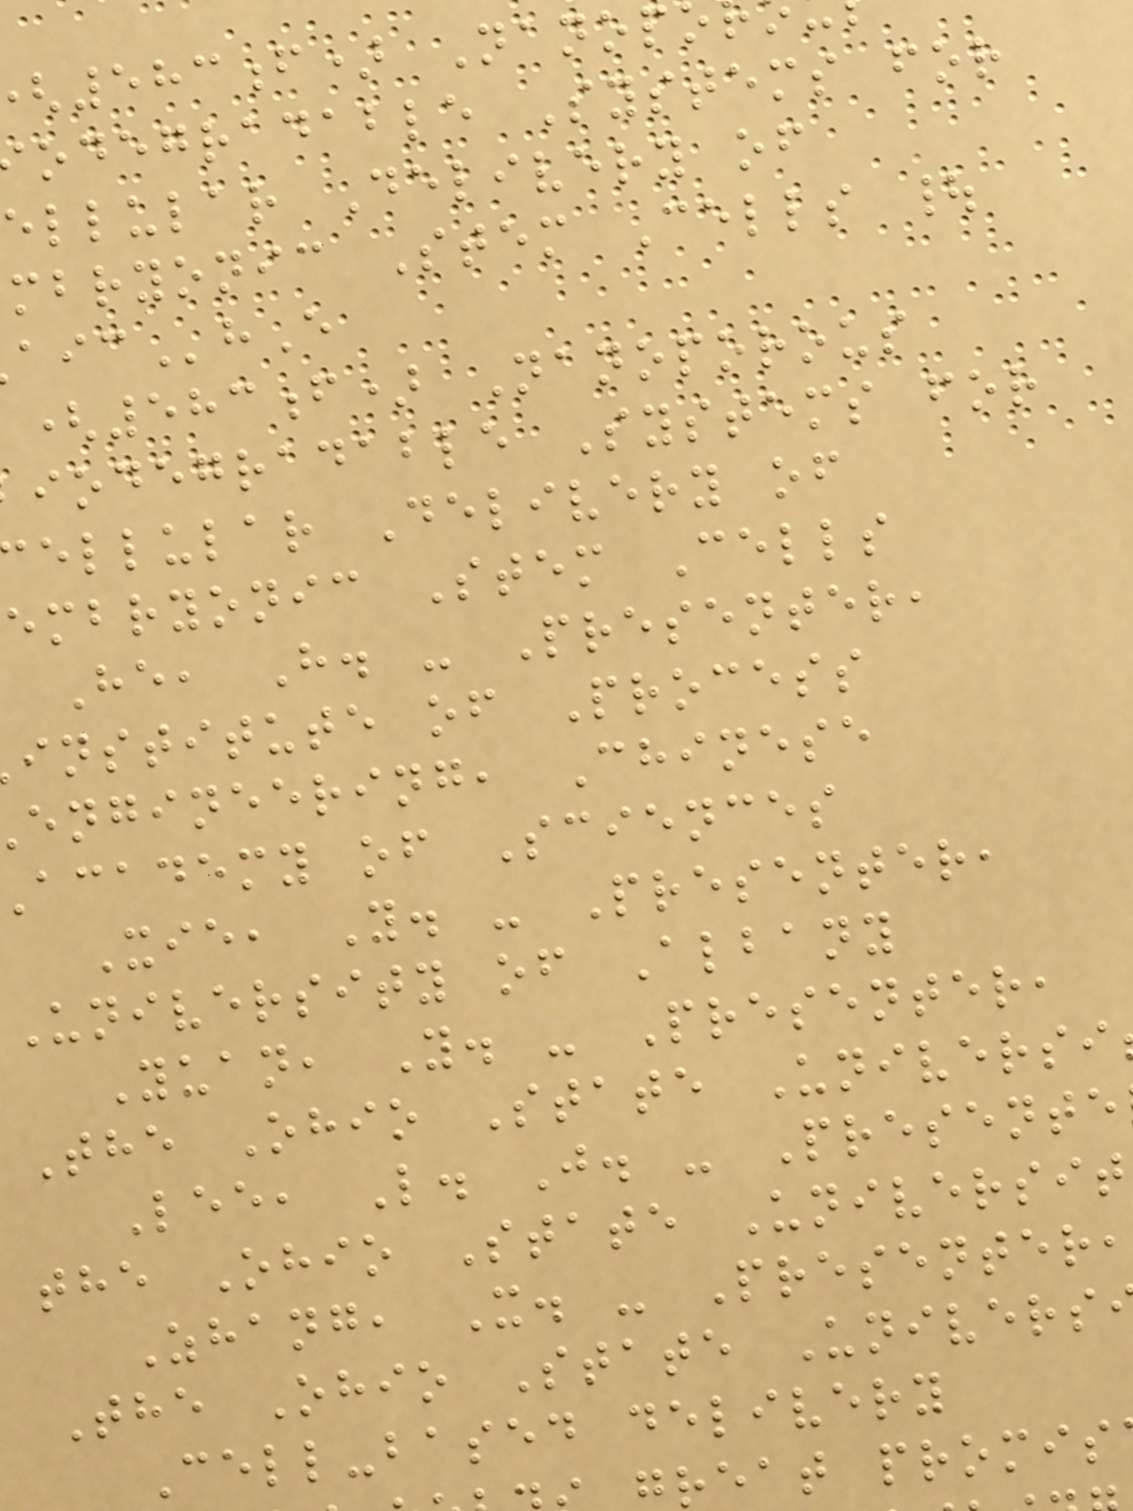583f) Nanop
odegradable Systems for
ellular Delivery of
mbryonic Stem Cells |
(583f) Nanoporous
iodegradable Systems for
ellular Delivery of
embryonic Stem Cells
He, H. - Presenter,
institute of Process
engineering, Chinese
academy of Sciences
Xie, Y. - Presenter,
University of Albany
Yuan, Y. - Presenter,
The Ohio State Universi
Lee, L. J. - Presente
the Ohio State Universit
Zhang, X. - Presenter,
The Ohio State Univers
Cell-based delivery
reat promis
